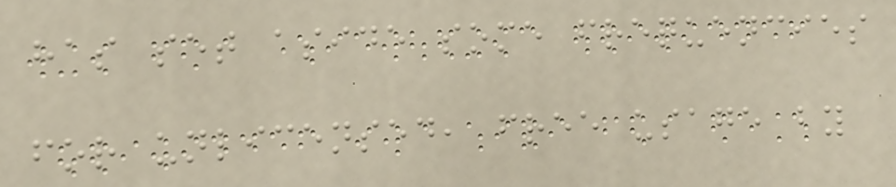has set aside some frequencies
for unlicensed, free usage by
